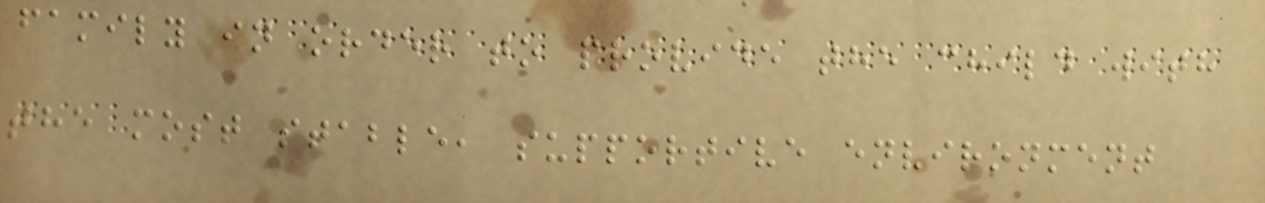family in order to provide the child with
the most stable, supportive environment
